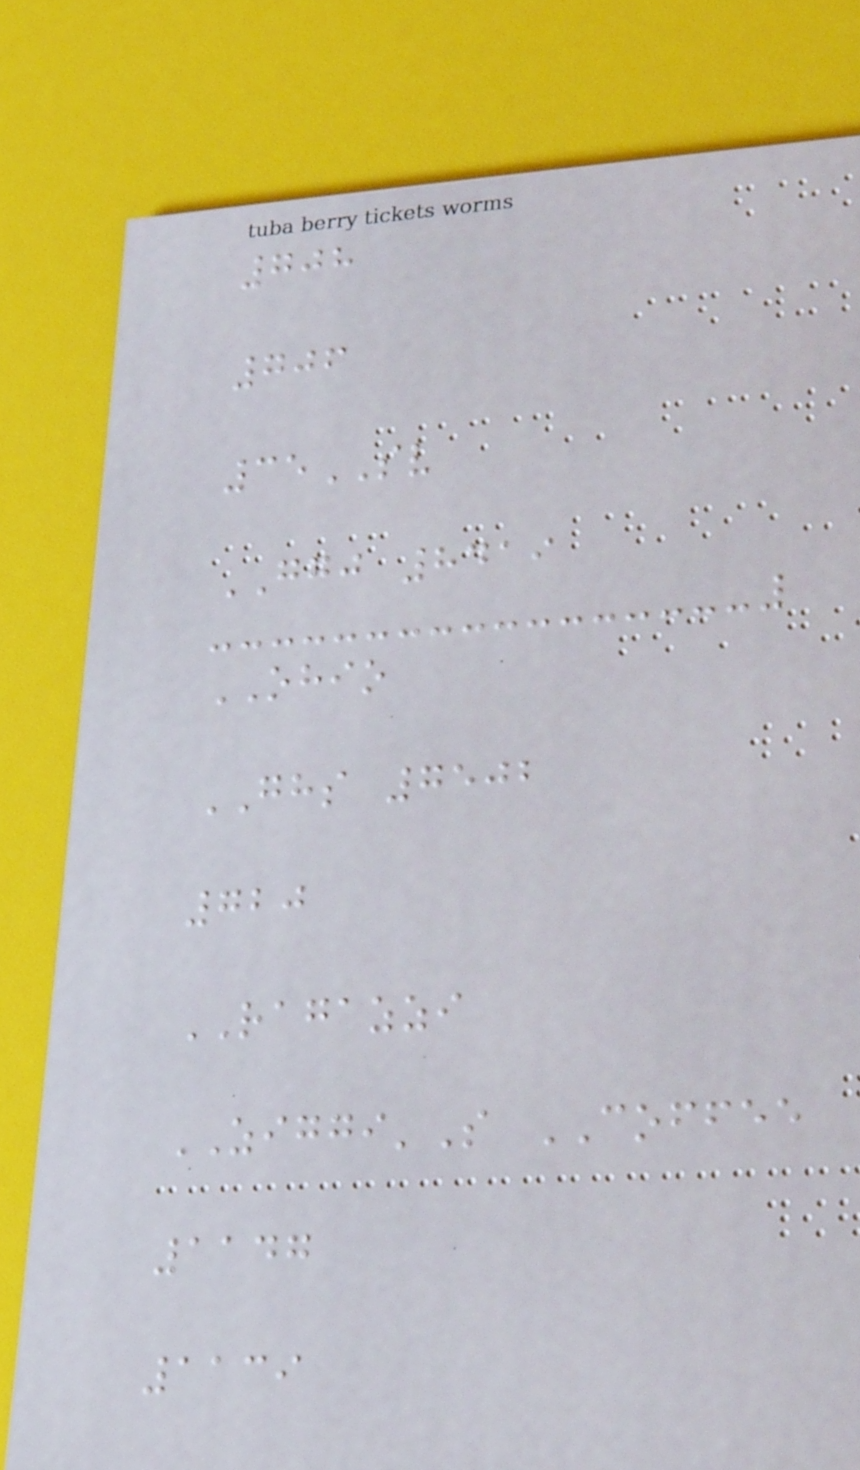708
706
35SV
GGJ 8419
OHIO
GHS 7502
720
RAGAZZI
ZIGGI'S COFFEE
1147
1139
